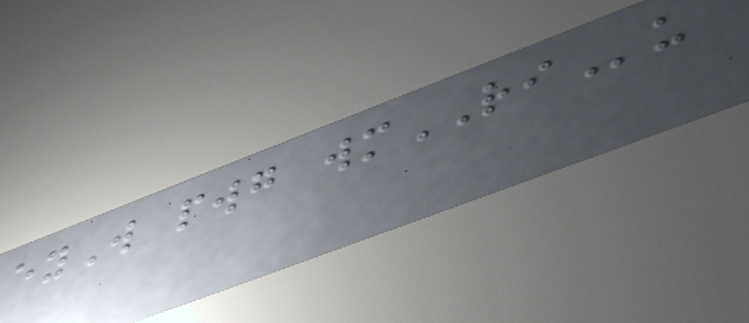eyW pwg wmRIu
